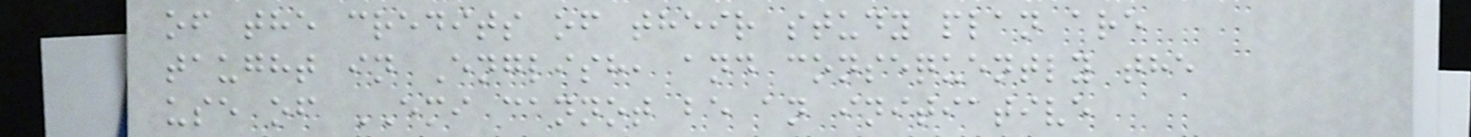of the credits of their study plan are
taught in English, and consequently the
use of EMI cannot be an initiative
